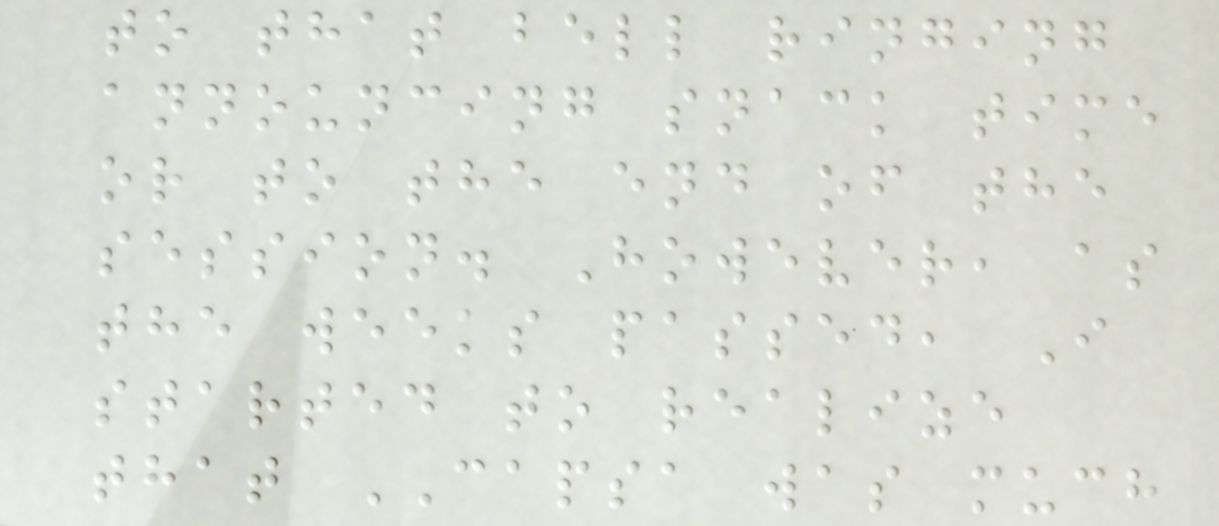to that bell ringing
announcing snack time
or to the end of the
session. However, as
the weeks passed, I
started to realize
that CAPSA was much
